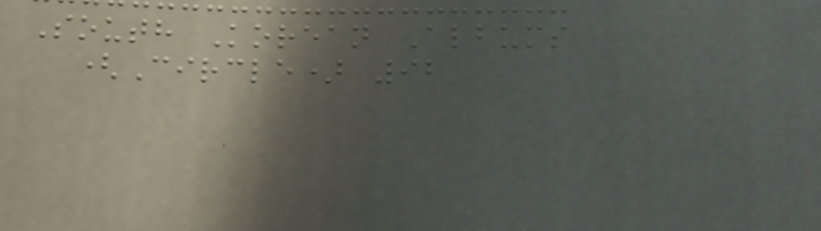South Korean Albums
(Circle) 92
